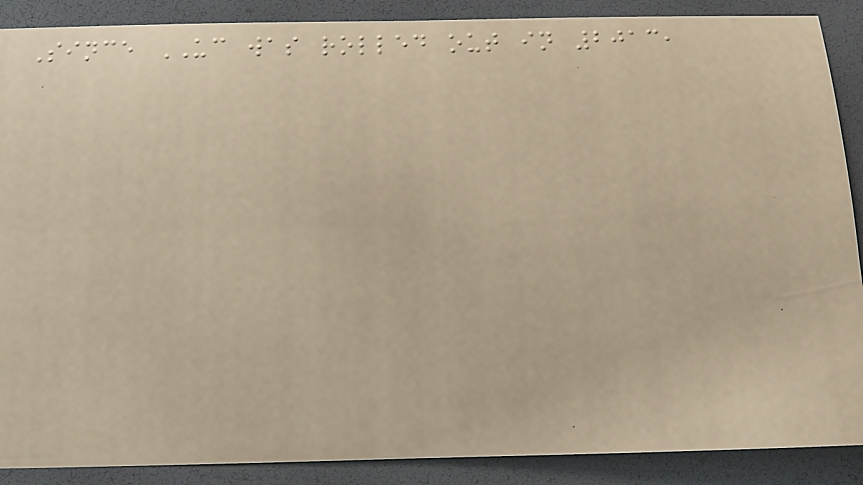Since UC was rolled out in 2013,
